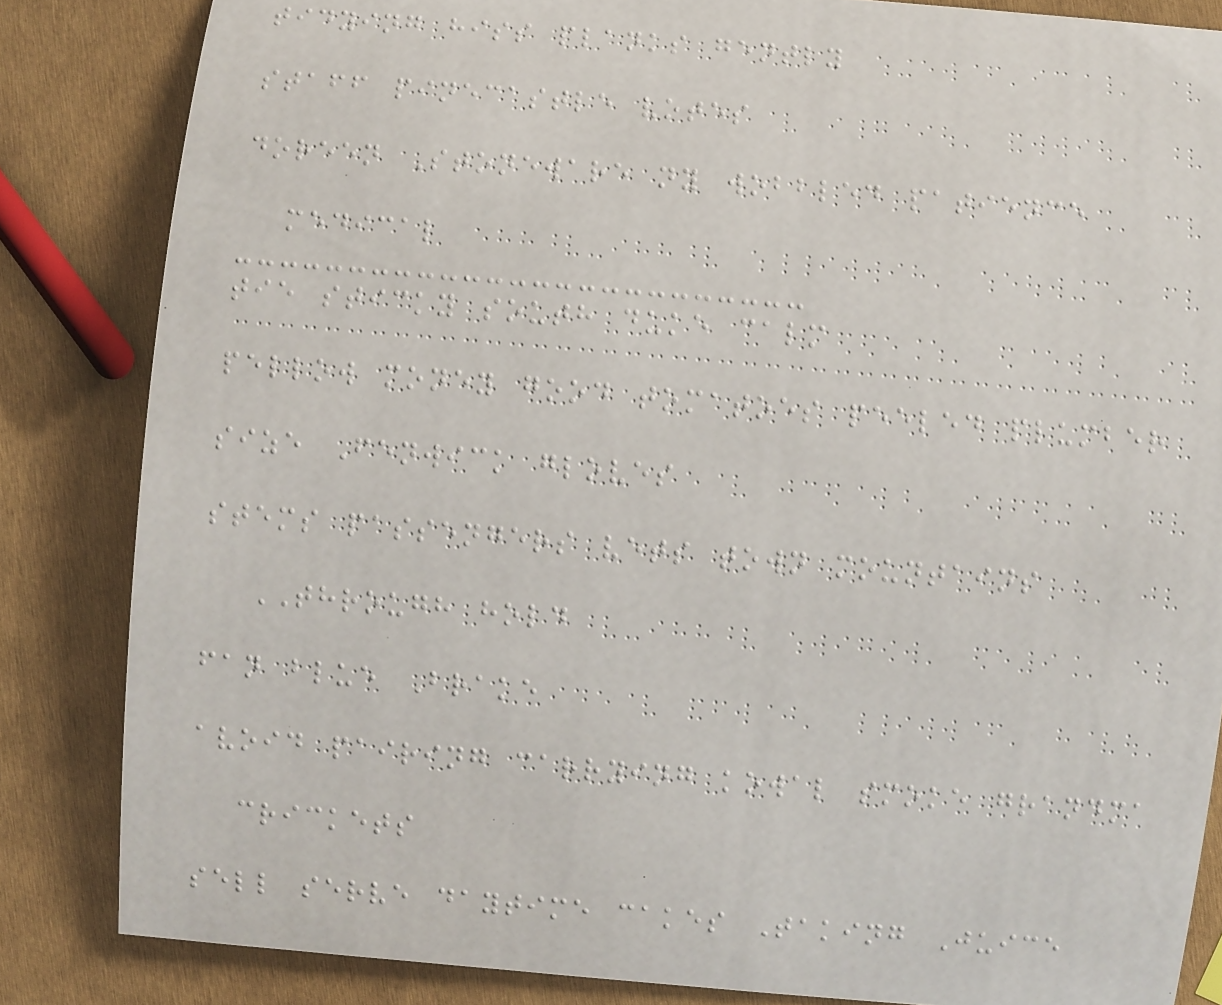tidying hiss planks gently
staff pinecastle votes
doreen Stoneware ny wobbled patience
medical
tie sticky south duke calm
pellow money good tomatoes peeled plumber
size Fenwick gloves
stems passengers vets town mountains
THROUGH hold
fan blue Brake
avoid pairing carrying kowal smoke grandma
crickets
sell serve daytime cakes Taking Juice
